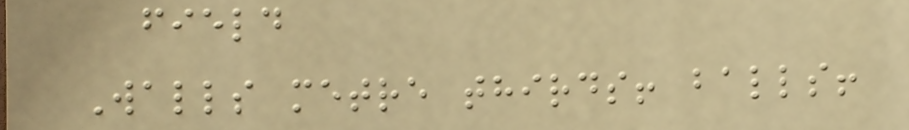field
Walls metre thirds! balls!
